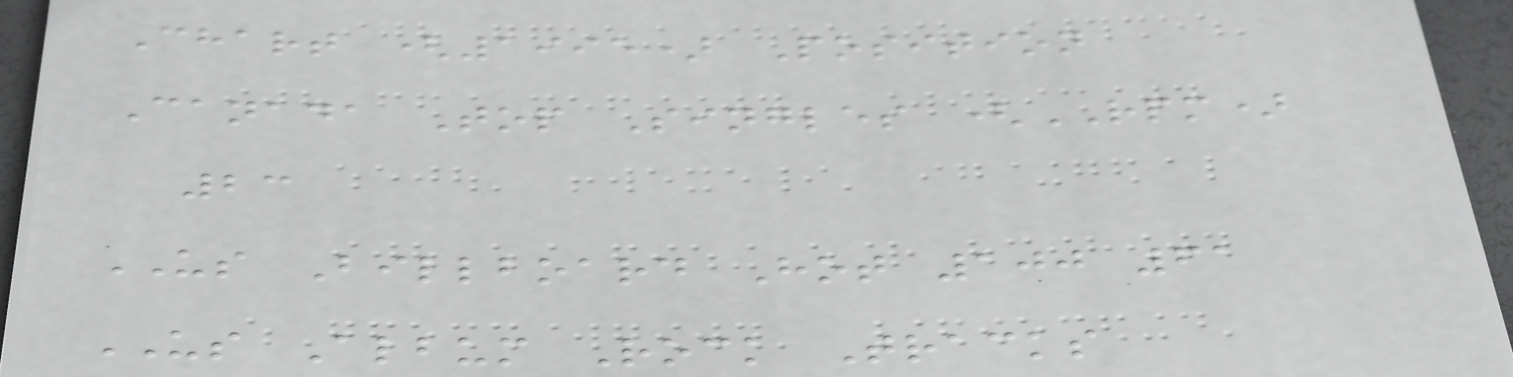Chart (1995) Position
Canada Top Singles (RPM)
23
US Billboard Hot 100 61
US Album Rock Tracks
